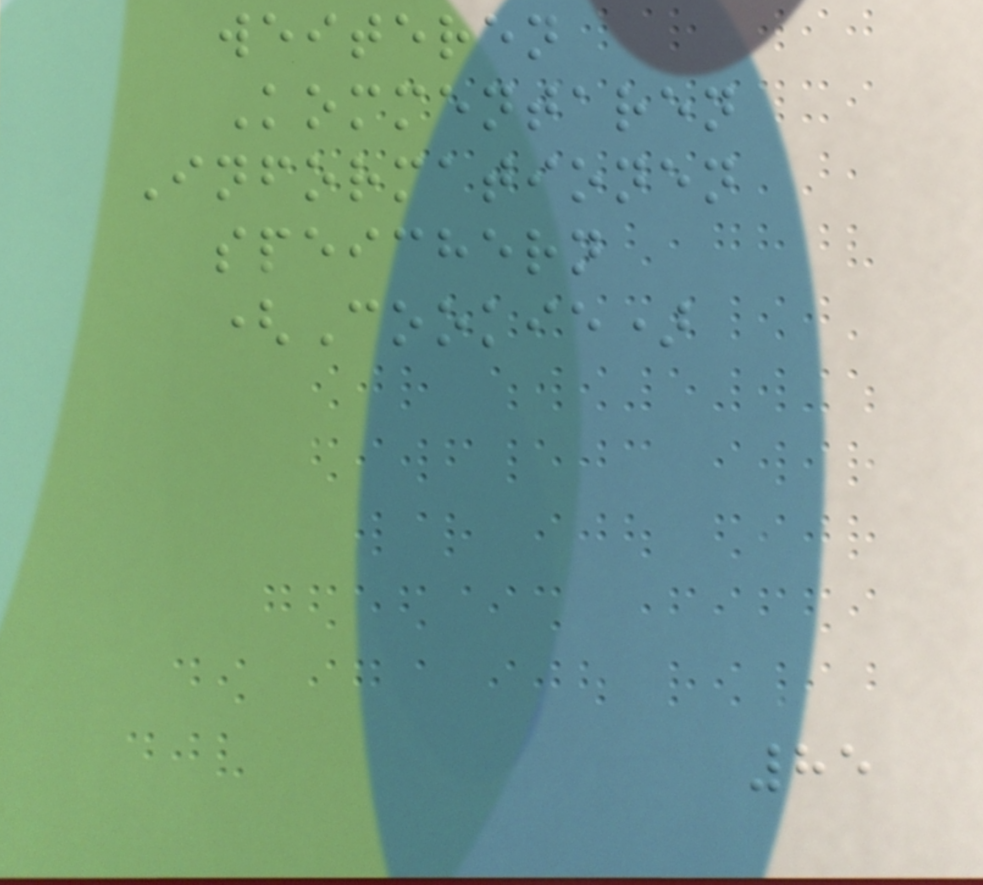weiteren
Kommentaren
Informationen
speichern
(Cookie)
85
